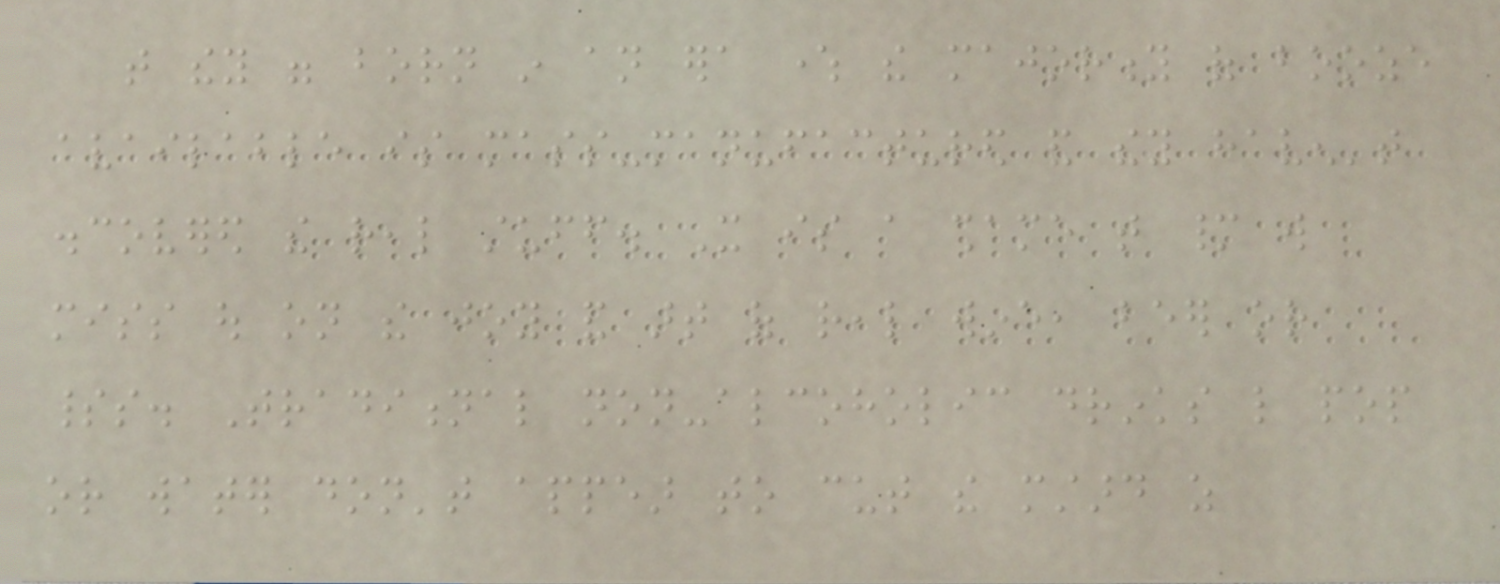that they were born in an era where the majority of booze
available is mass-manufactured and they haven't
discovered the real stuff. It is a shame that many will
miss out on the joy and art of real wine, beer or
spirits. Traditional non-alcoholic drinks like pop
or water don't appear to cut the mustard as
